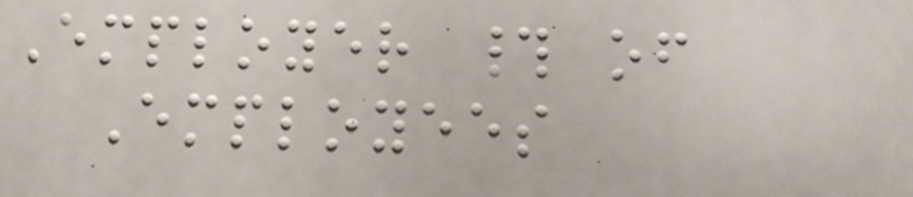Employer # of
Employees
